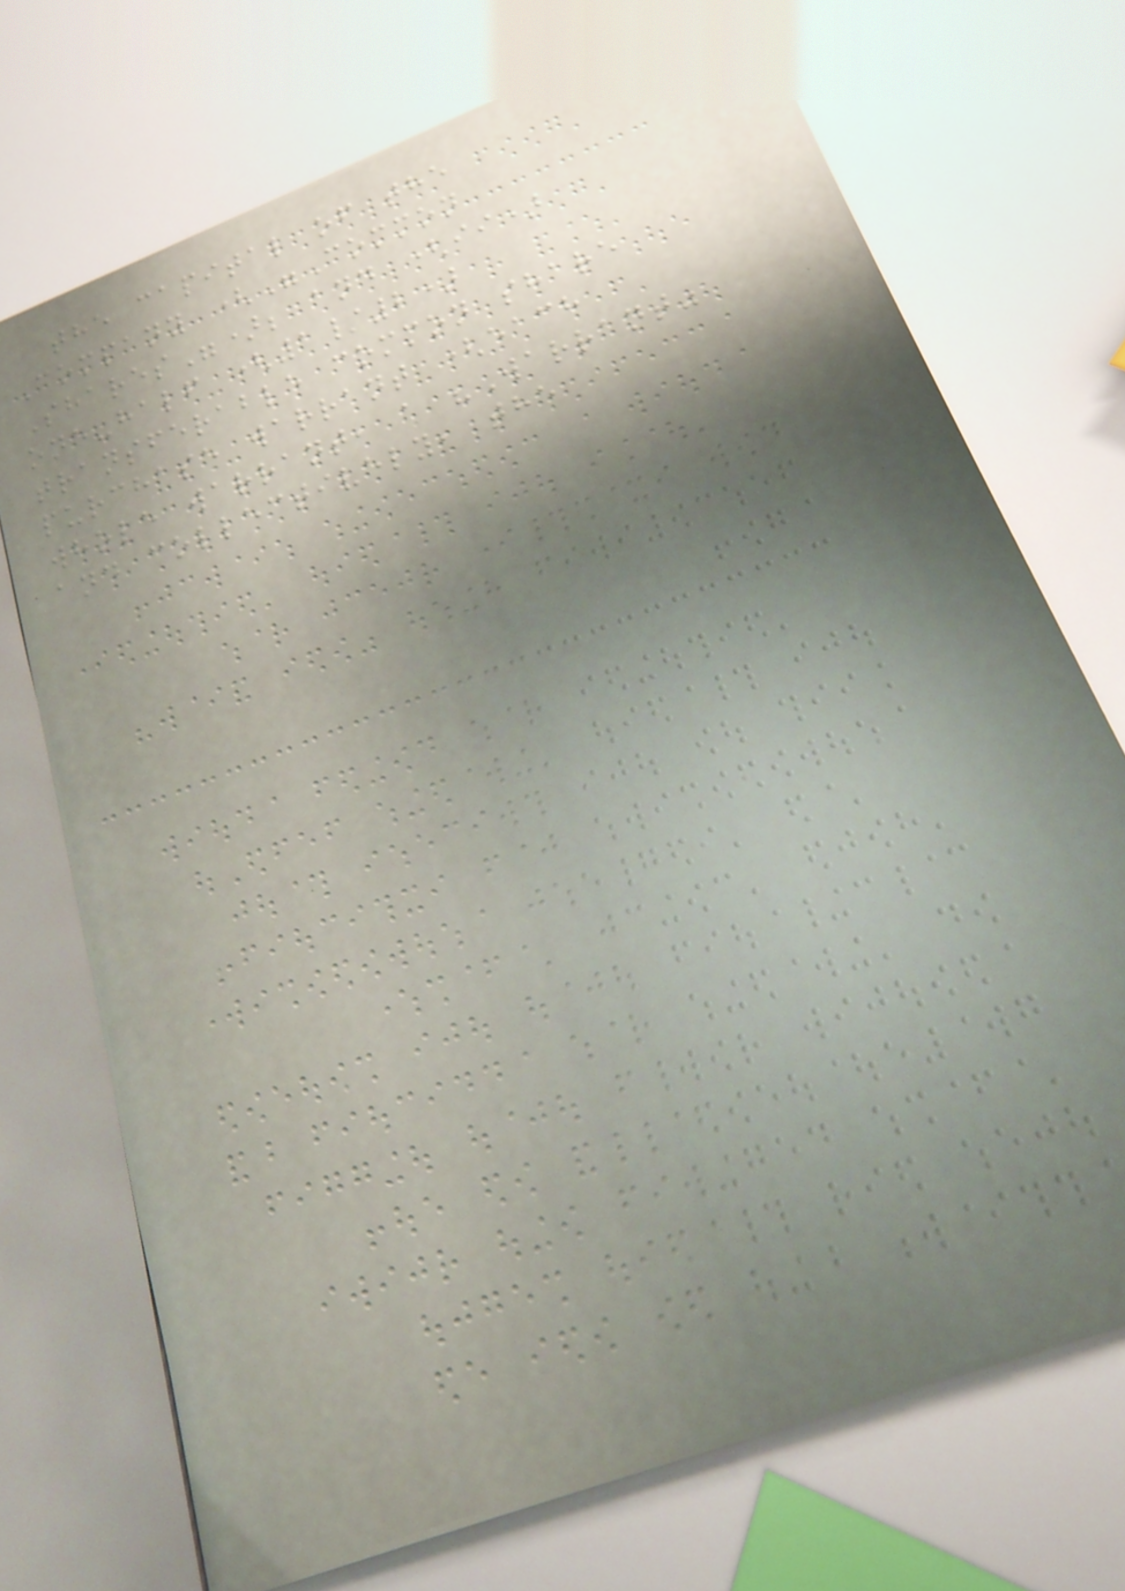the capital of the
Company ("Common
Shares"); and (ii)
one-half (1/2)
transferable common share
purchase warrant (each
whole warrant, a "Warrant"
and collectively, the
